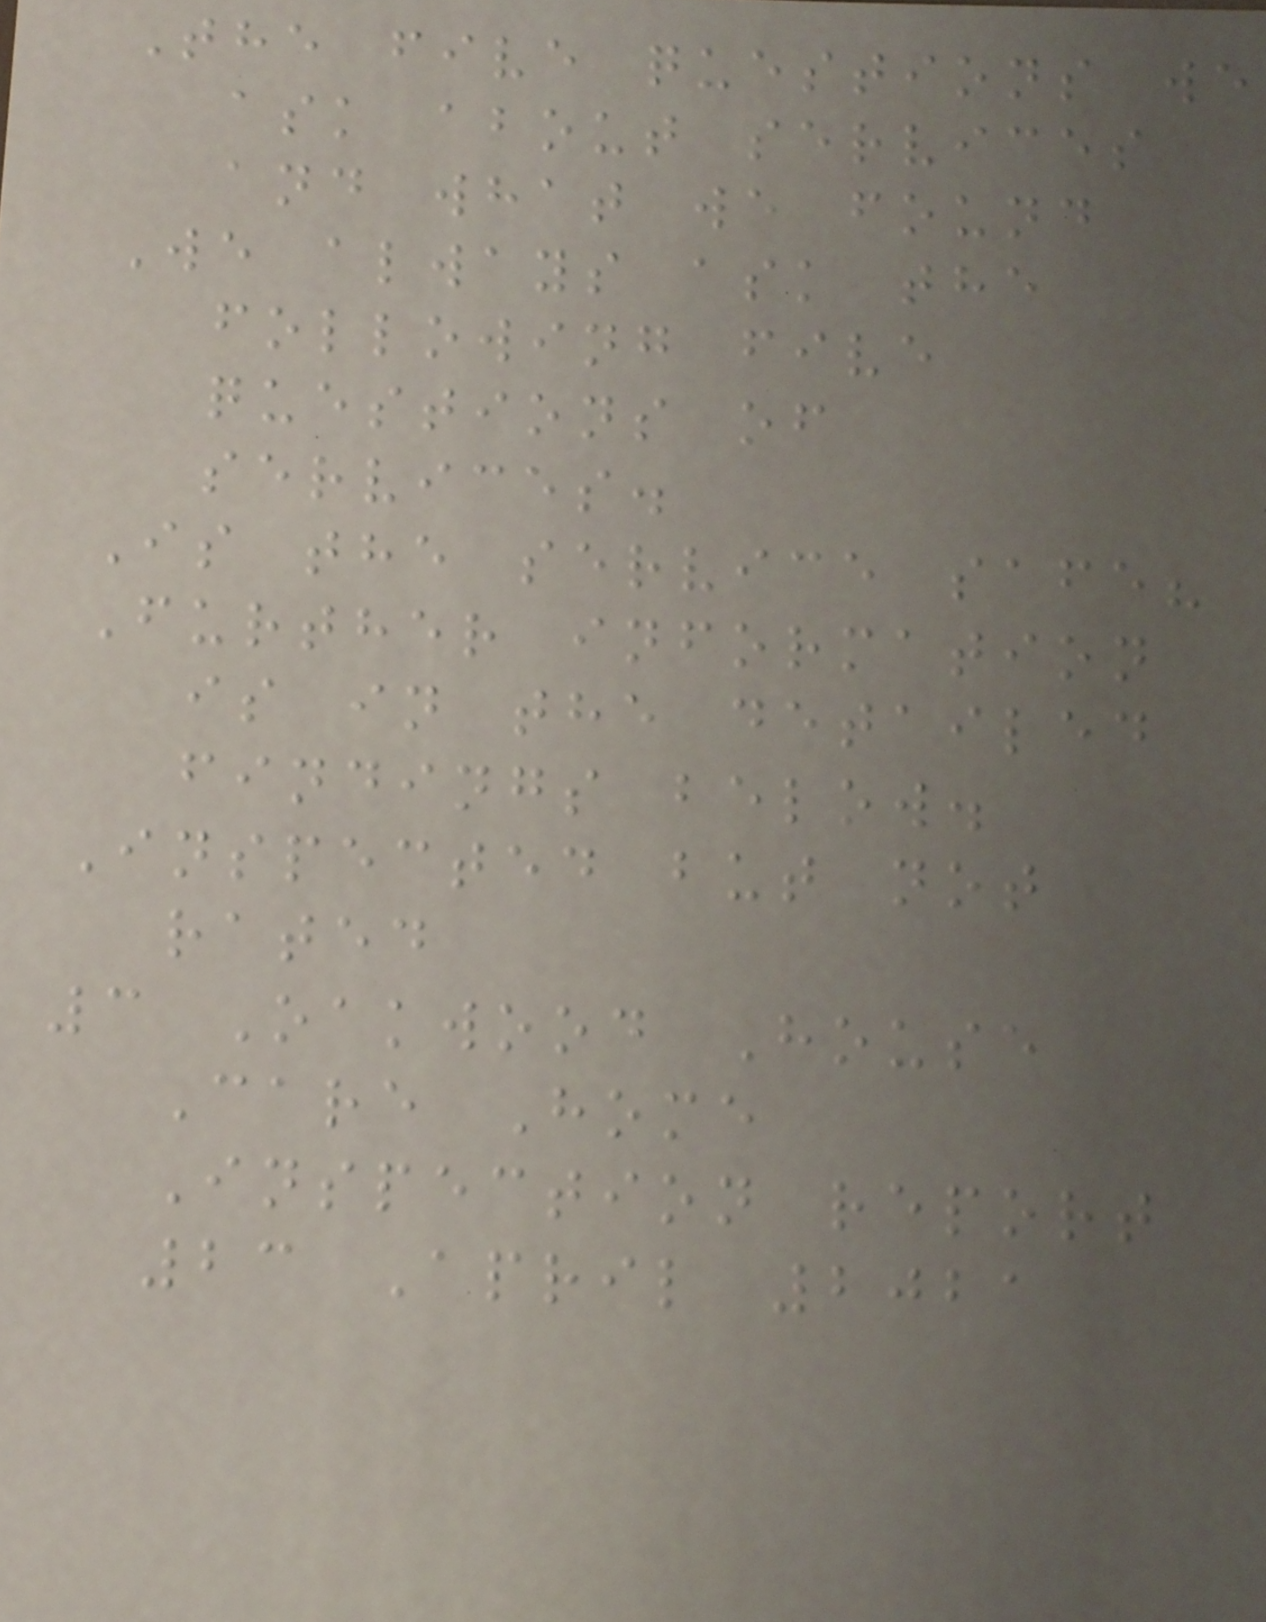The five questions we
ask about services
and what we found
We always ask the
following five
questions of
services.
Is the service safe?
Further information
is in the detailed
findings below.
Inspected but not
rated
3 Oakwood House
Care Home
Inspection report
23 April 2021
